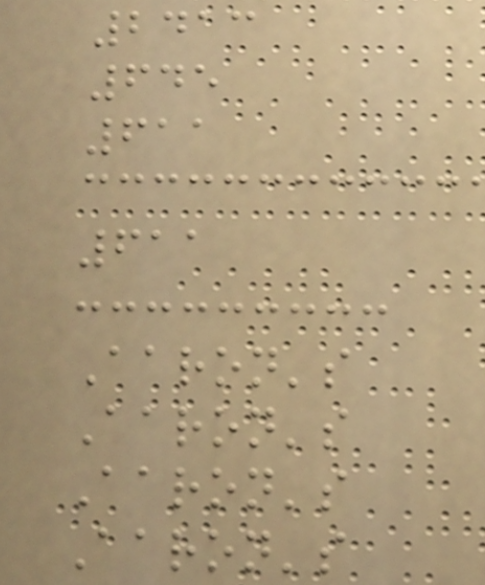2413
645
611
611
Aaron's
Aaron's
Aaron's
Aaron's
